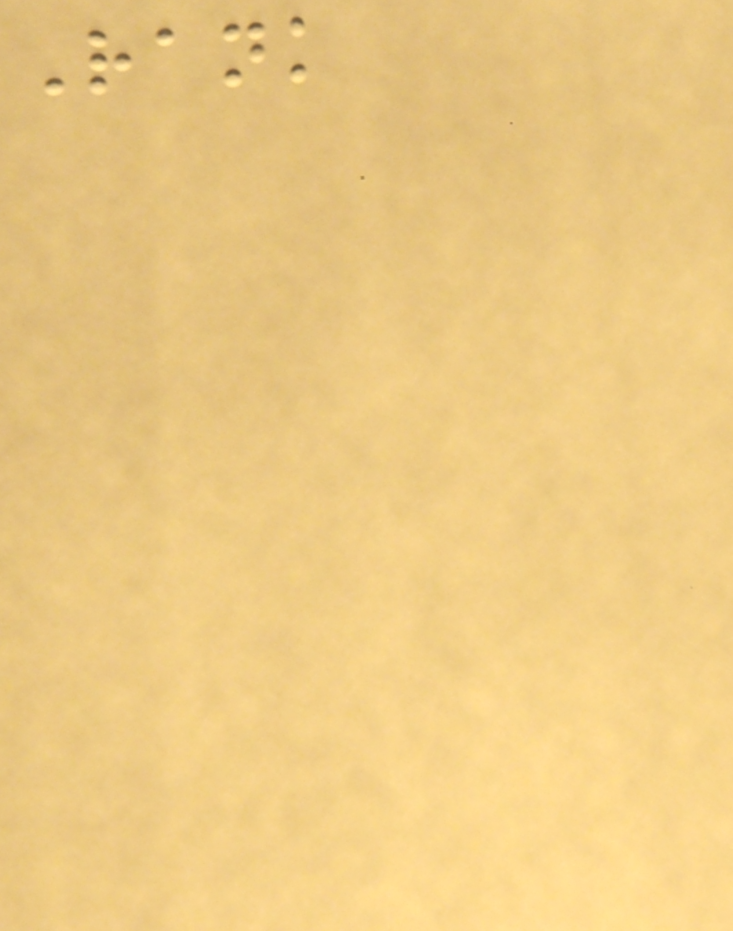Rank
